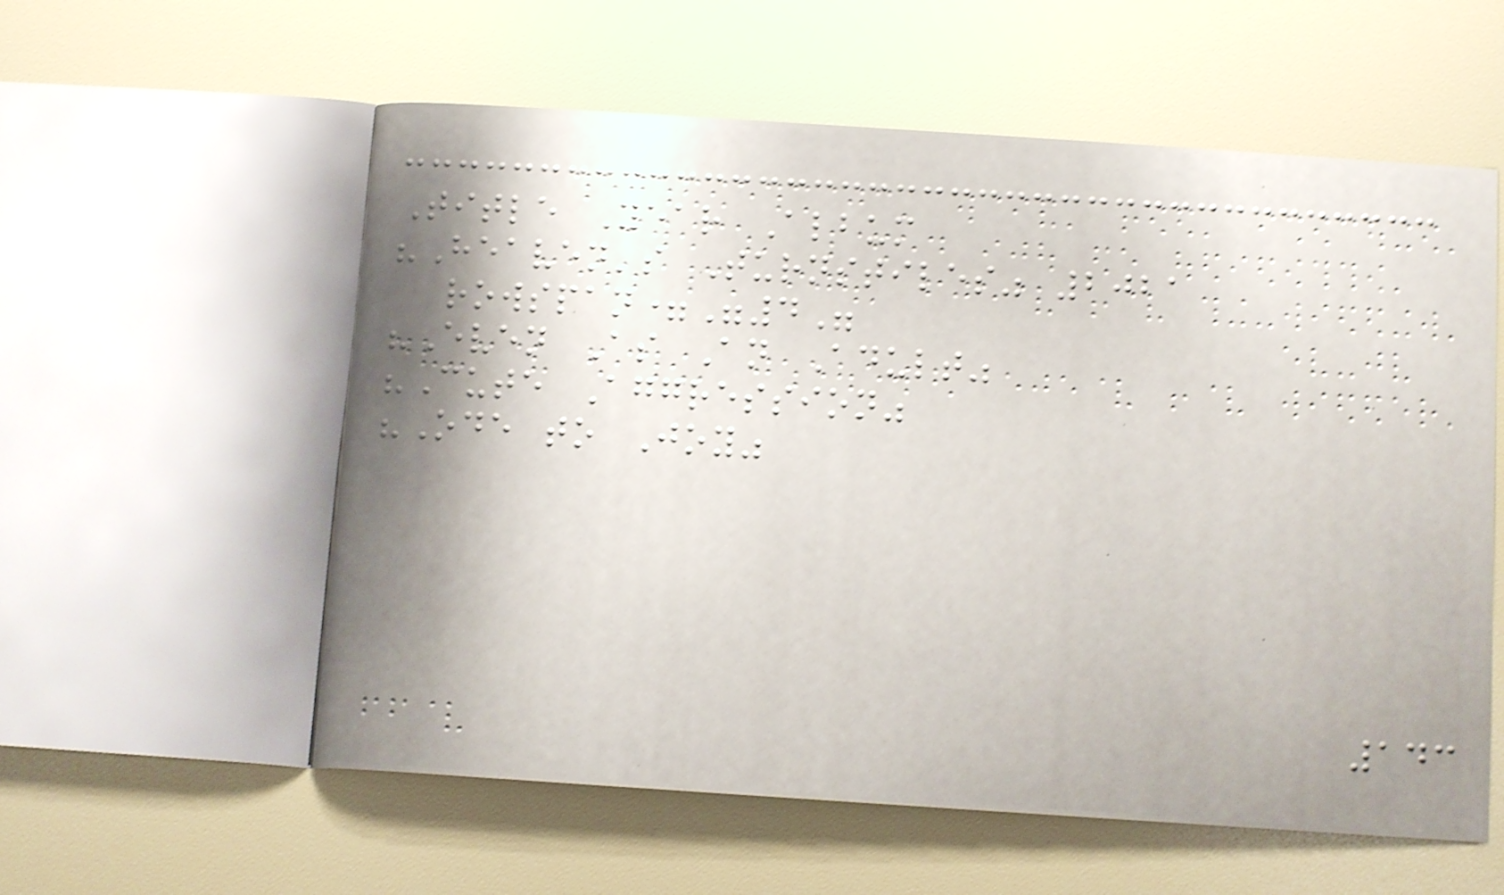Title Year Album
"Heaven's Turnstiles" 2021
rowspan="4"
"Even As An Adult"
"Cute Aggression"
"Ode to Joy"
143
